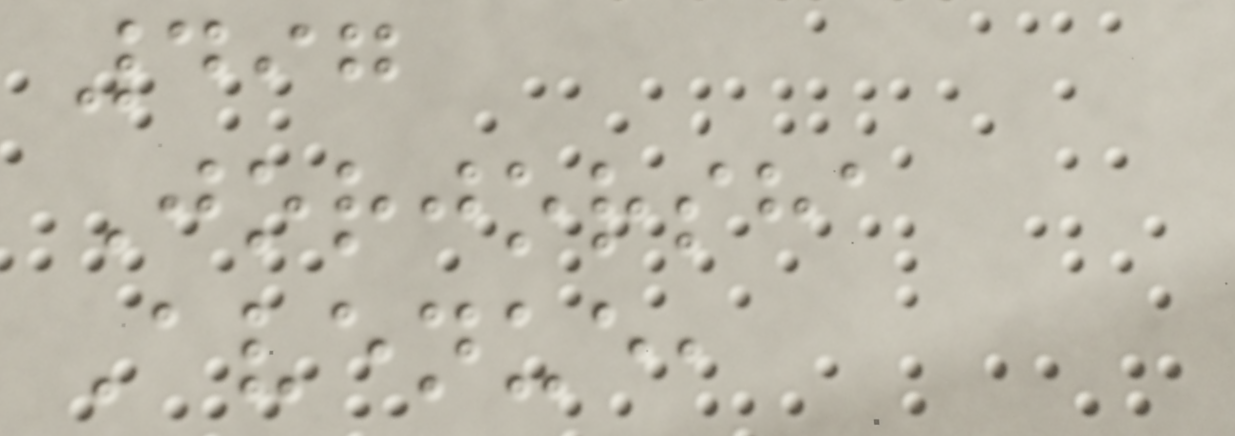497
Jorjorsha
Avenue,
